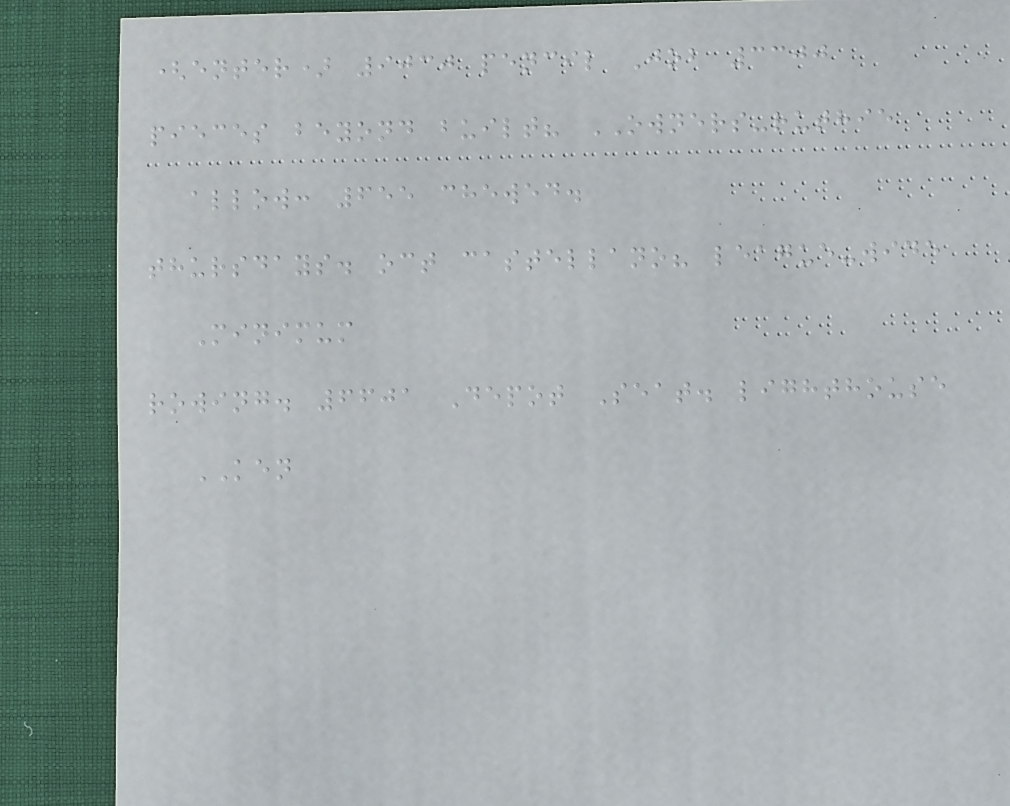(enter) 9030 pencil Job 3300
pieces beyond built? OWNERS-ruthie
allow: 655 chewed.
thursdays. oct castellano? league-wide
Minimum
rowing. 6601 Depot Seat. lighthouse
KEN
